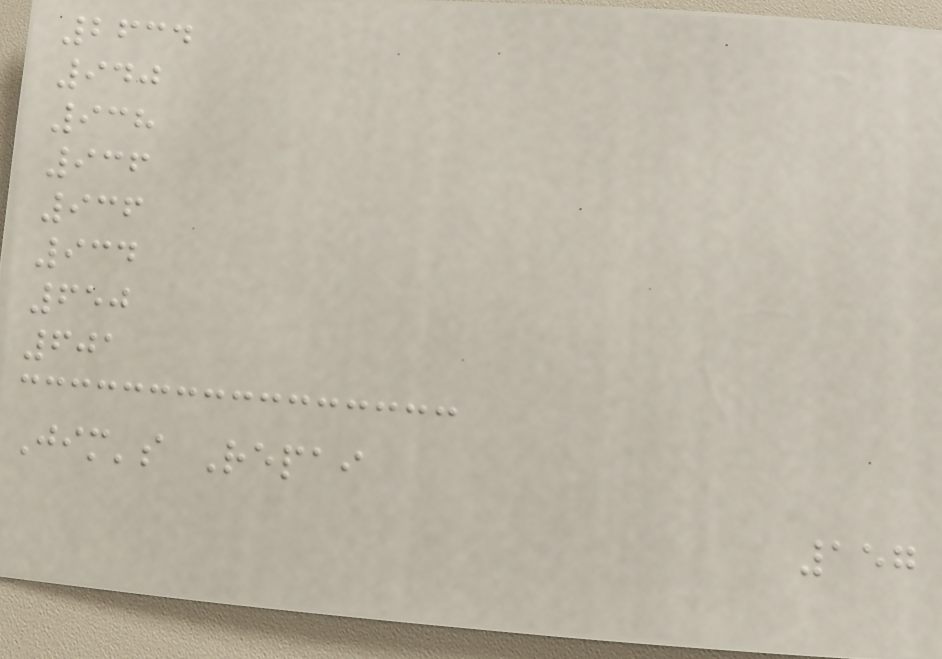2634
940
938
936
936
934
650
601
Jim's Repai
157
